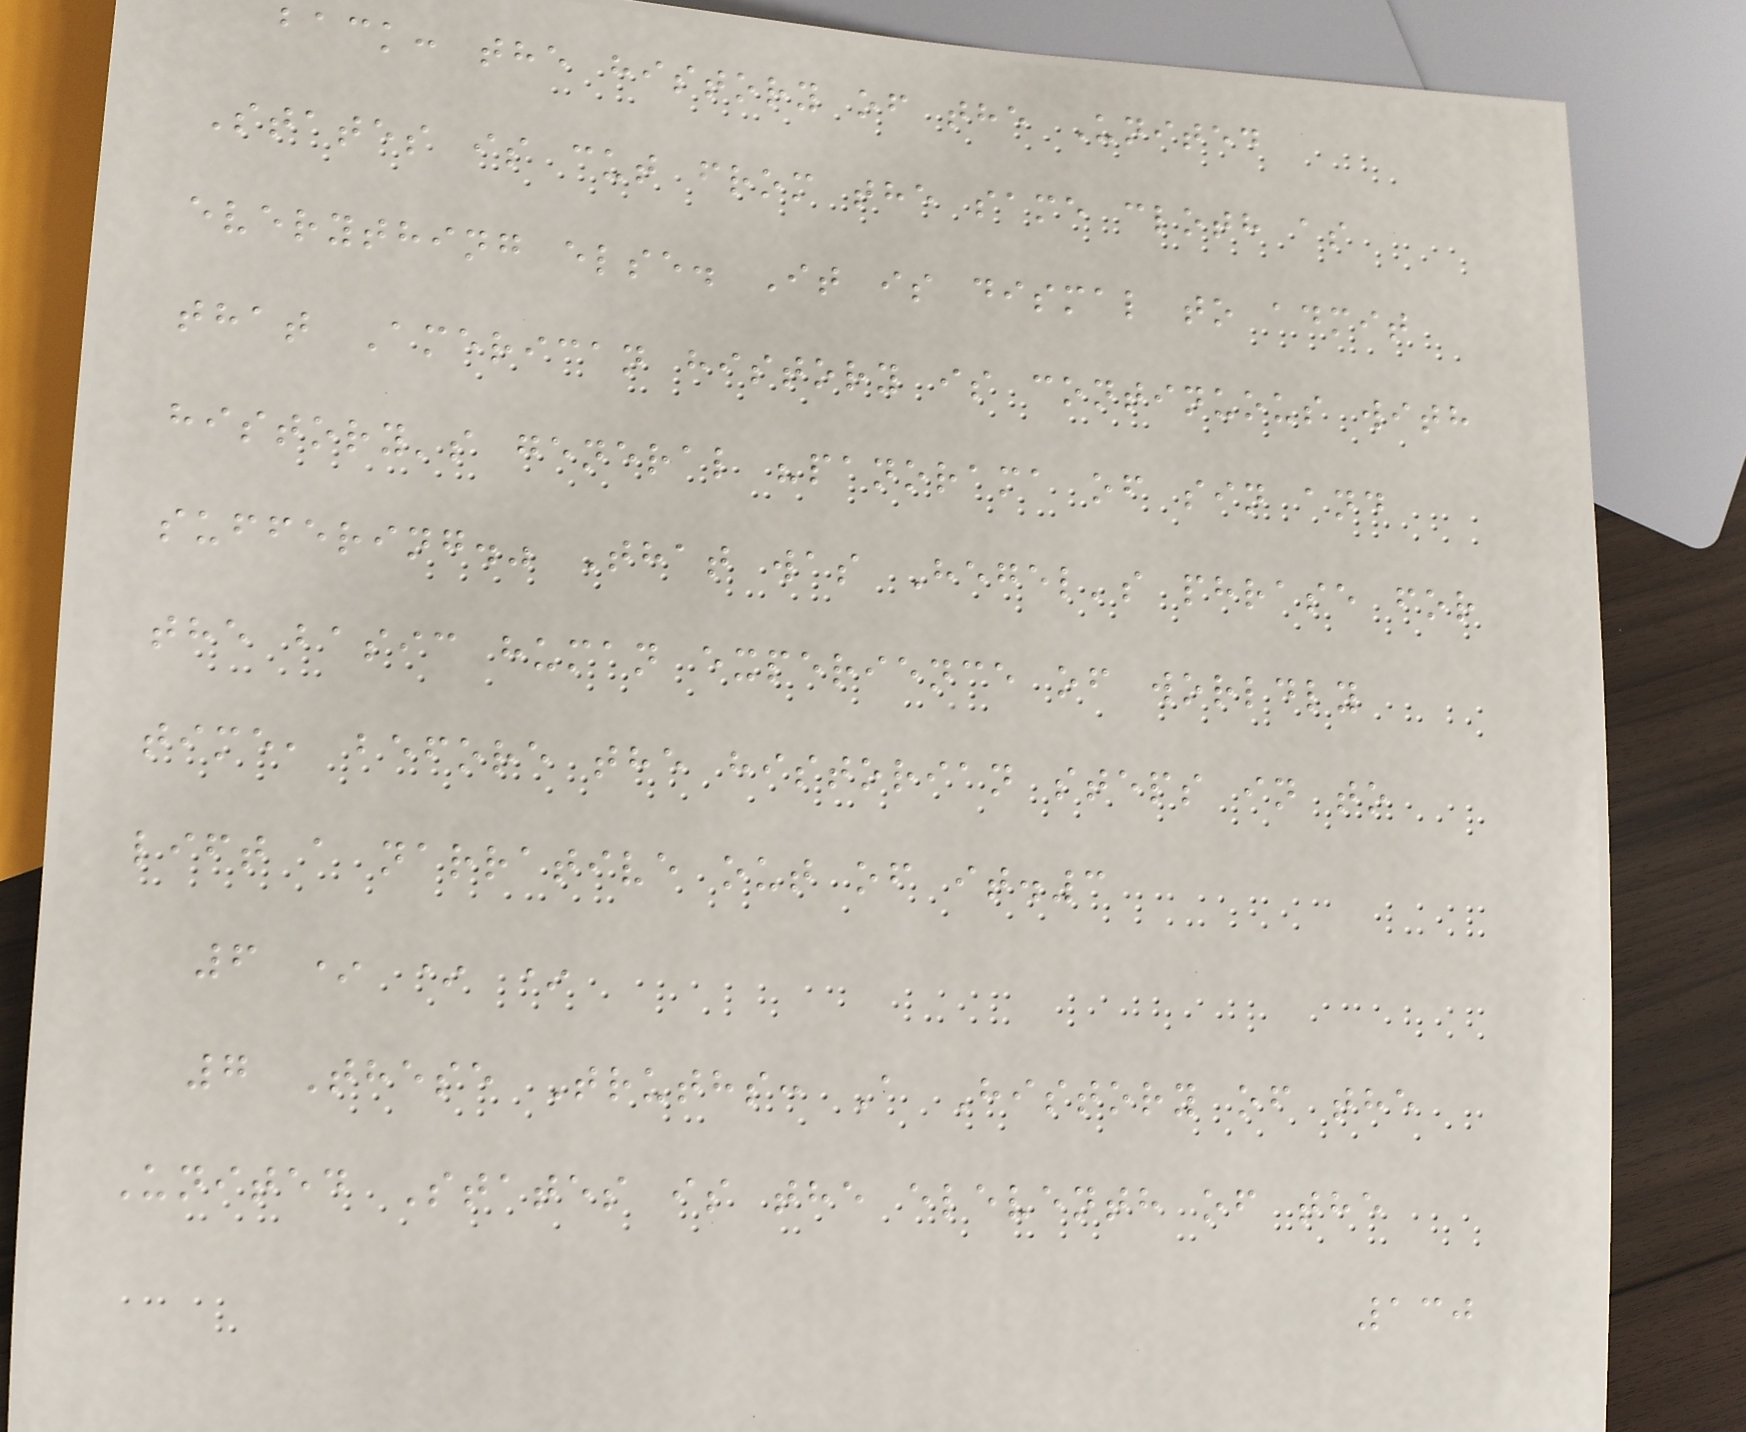back: the history of the United
States is cut from the same cloth as
everything else. It is dismal to admit
that American history is continuous with
history's general "panorama of sin and
suffering." That was Hegel's phrase for
the basic human experience of worldly
time, before the historian steps in to
lift a narrative out of it.3
6 * * *
7 These Truths: A History of the
United States is the eleventh of the
130
